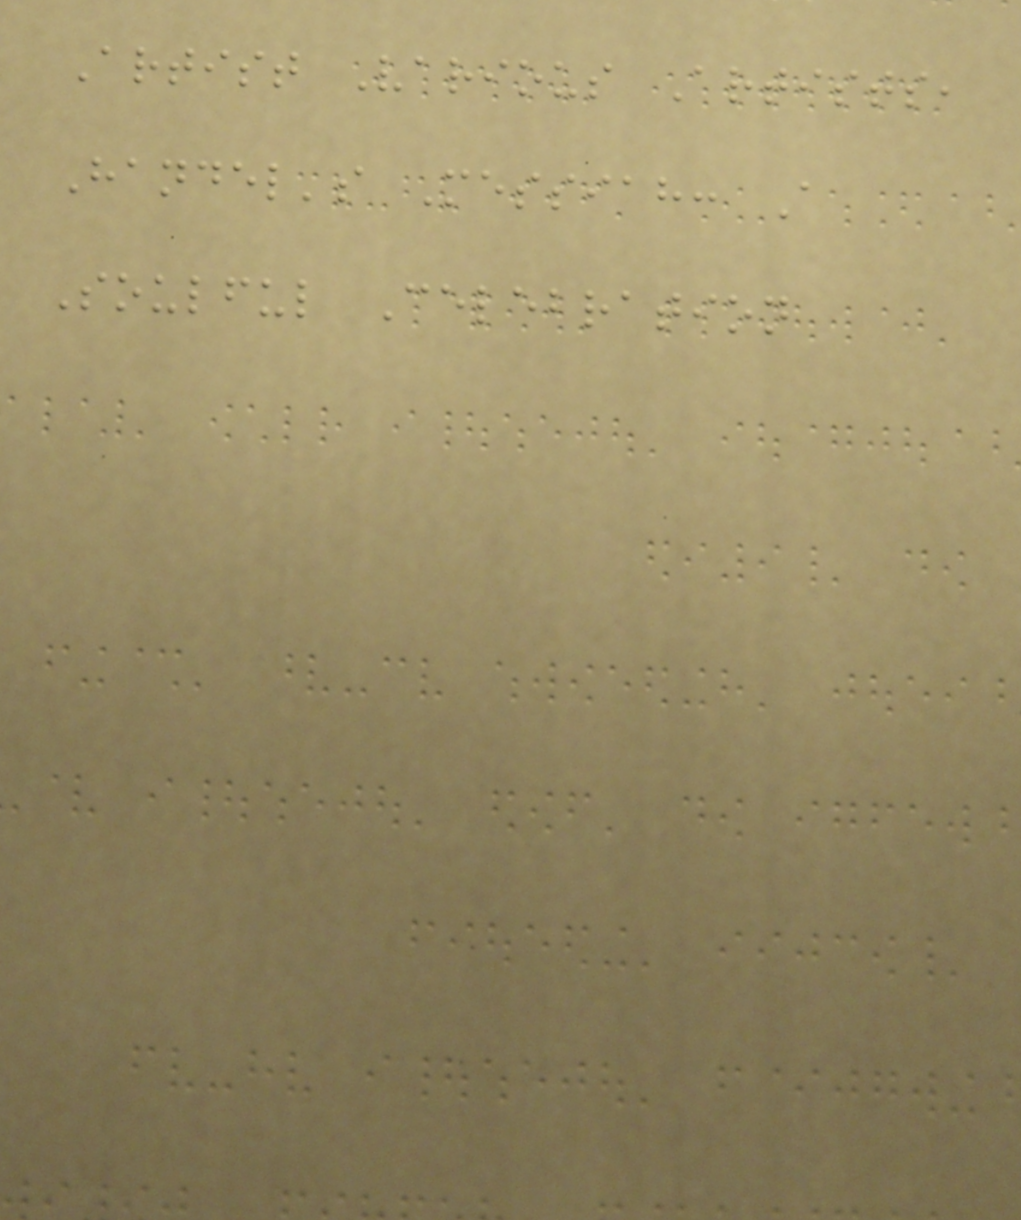Artist Various Artists,
Handel's Messiah: A
Soulful Celebration
